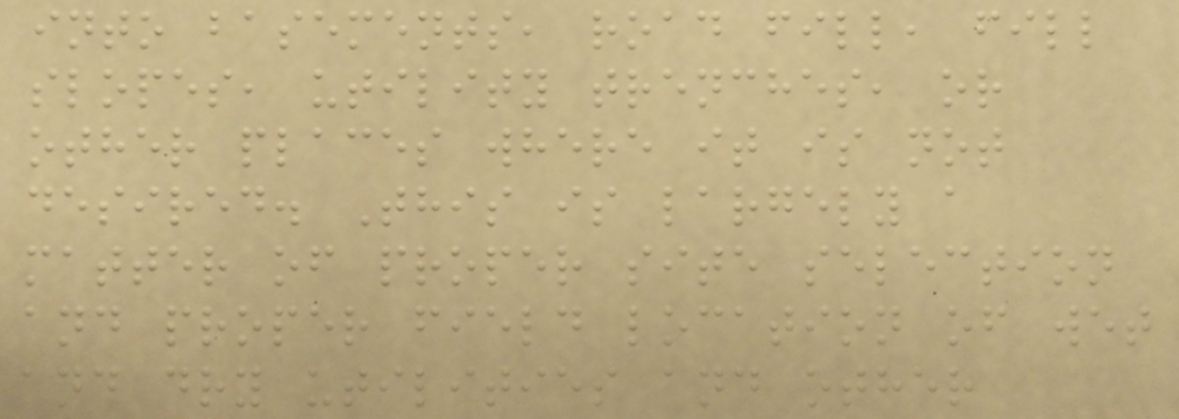into basements, road fill, fill
slopes, utility trenches, or
other places where it is not
desired. This is largely a
matter of proper site selection
and proper field location of wet
and dry utilities and other
